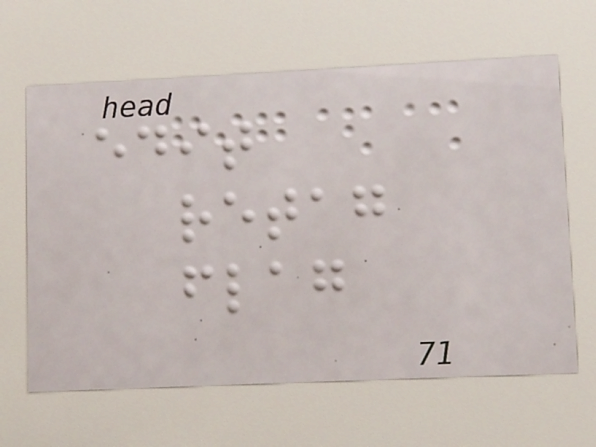edit
retag
flag
